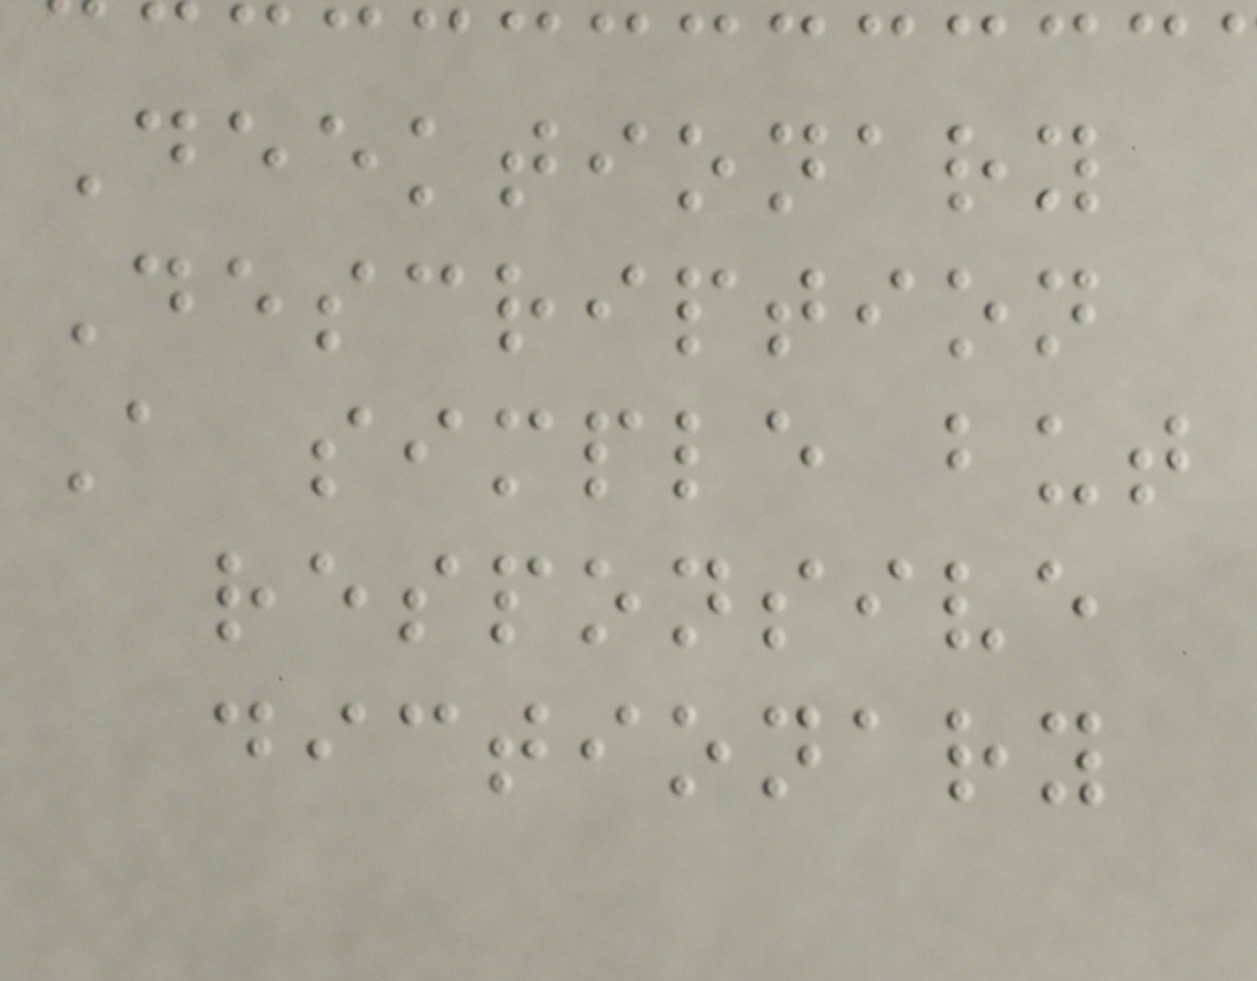Deektionary
Description
A simple but
responsive
dictionary
